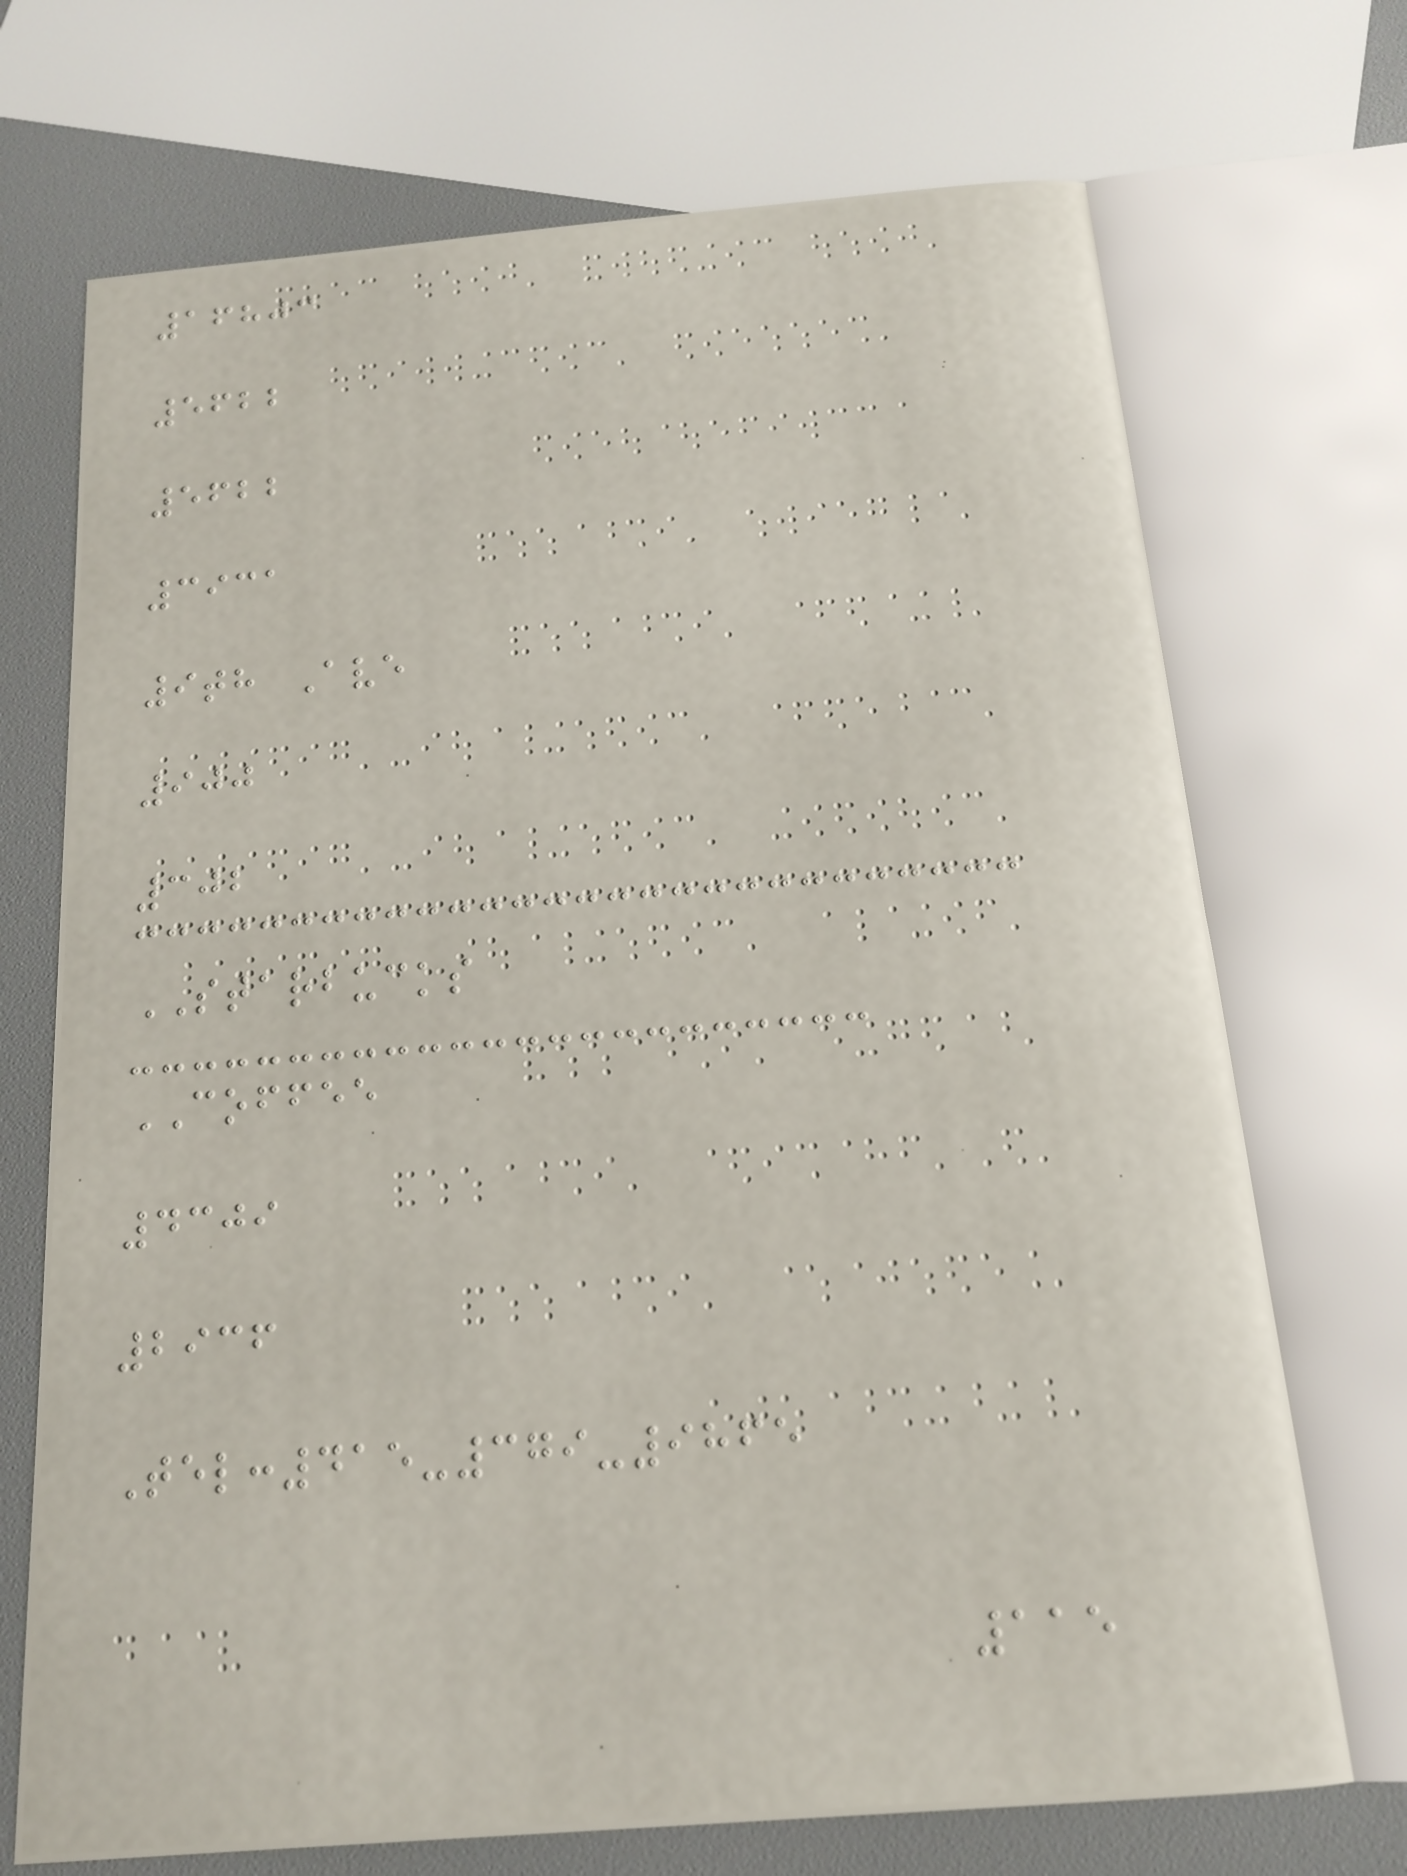16803
5622
5622
3931
9th Ave
900
302
STARBUCKS
COFFEE
4309
2936
Tel:415-379-9865
115
